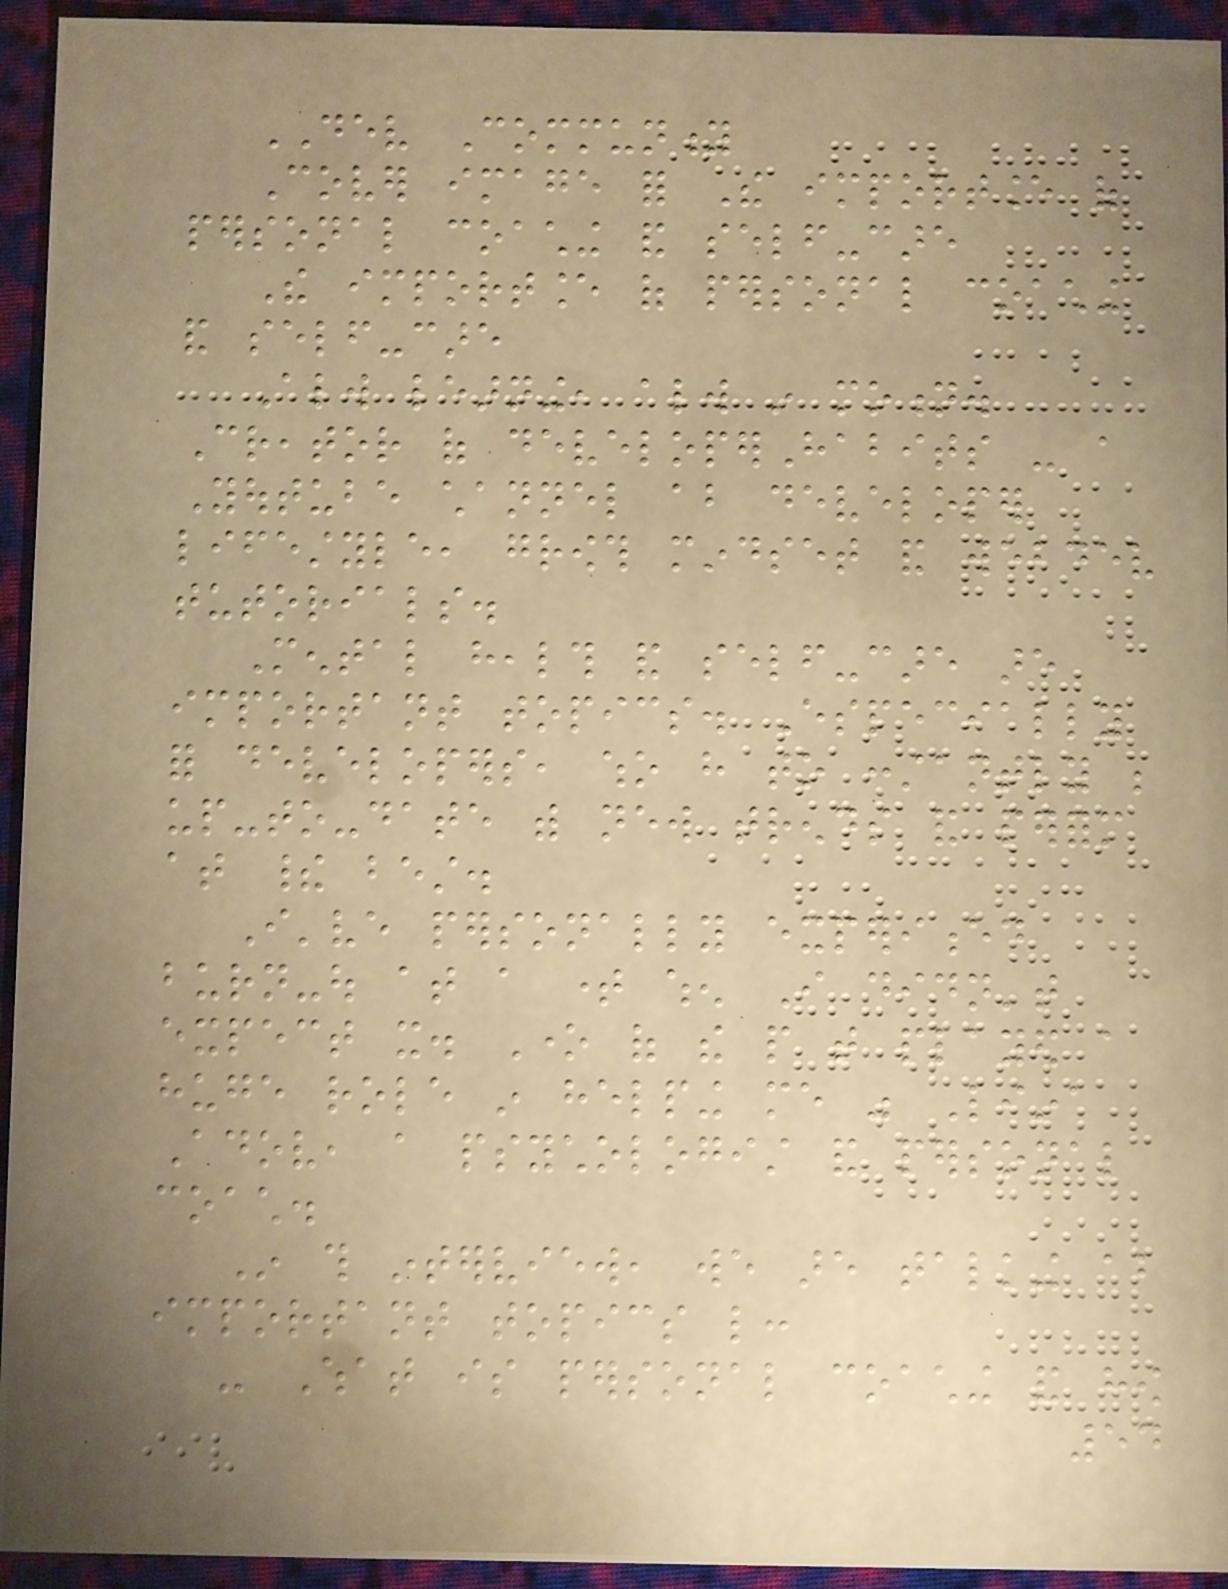DEV Community
Cover image for The importance of
personal coaching and self-care
The importance of personal coaching
and self-care
Always learning, always in motion.
Creator of developerHabits - a
Youtube channel about developer
lifestyle, growth mindset and webdev
tutorials.
Mental health and self-care are
important topics. Especially
for developers, who have to constantly be
up-to-date with new trends and perform
at their best.
I've personally experienced
burn-out at a time when I didn't
expect it. One of the people that played a
huge role in helping me was Liina
Adov, a psychologist and personal
coach.
In this interview, we are talking about
important topics like:
- What is personal coaching and how
54
